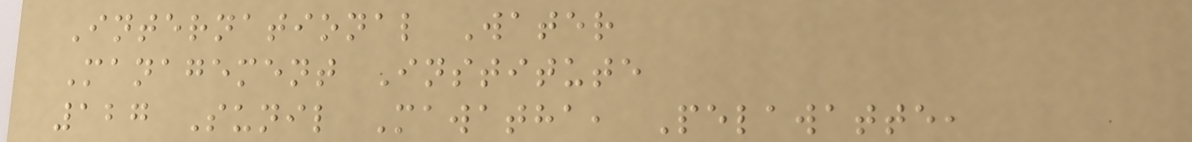International Water
Management Institute
127 Sunil Mawatha, Pelawatte,
